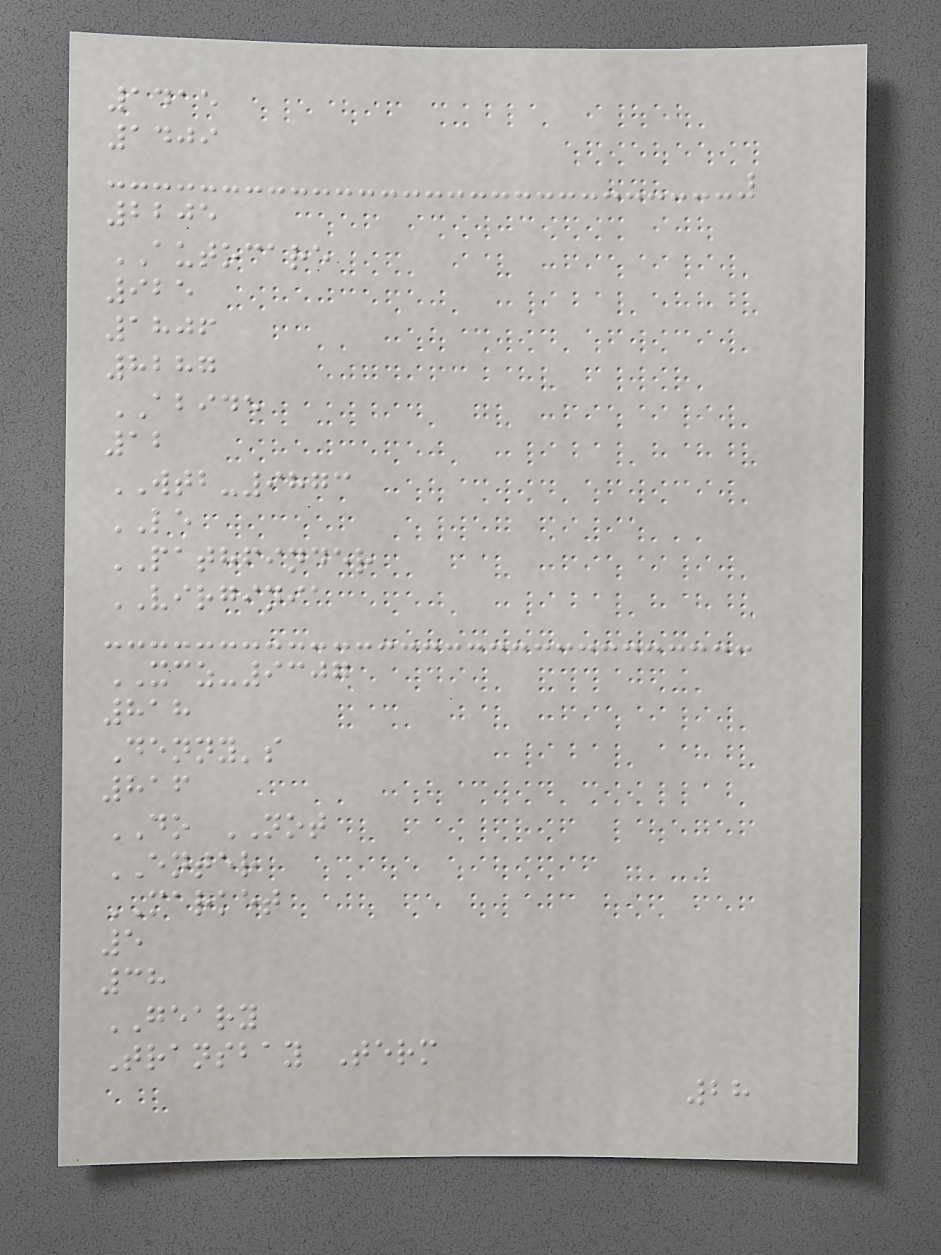1415
1409
2205
AUTOCARE
925
1806
8287
ABIDE
12
WTB-9873
LE
PATHFINDER
VIRGINIA
XCZ-9307
818
Denny's
816
DO NOT
ENTER
MARKET
5
38
GEARY
Transbay Term
28
